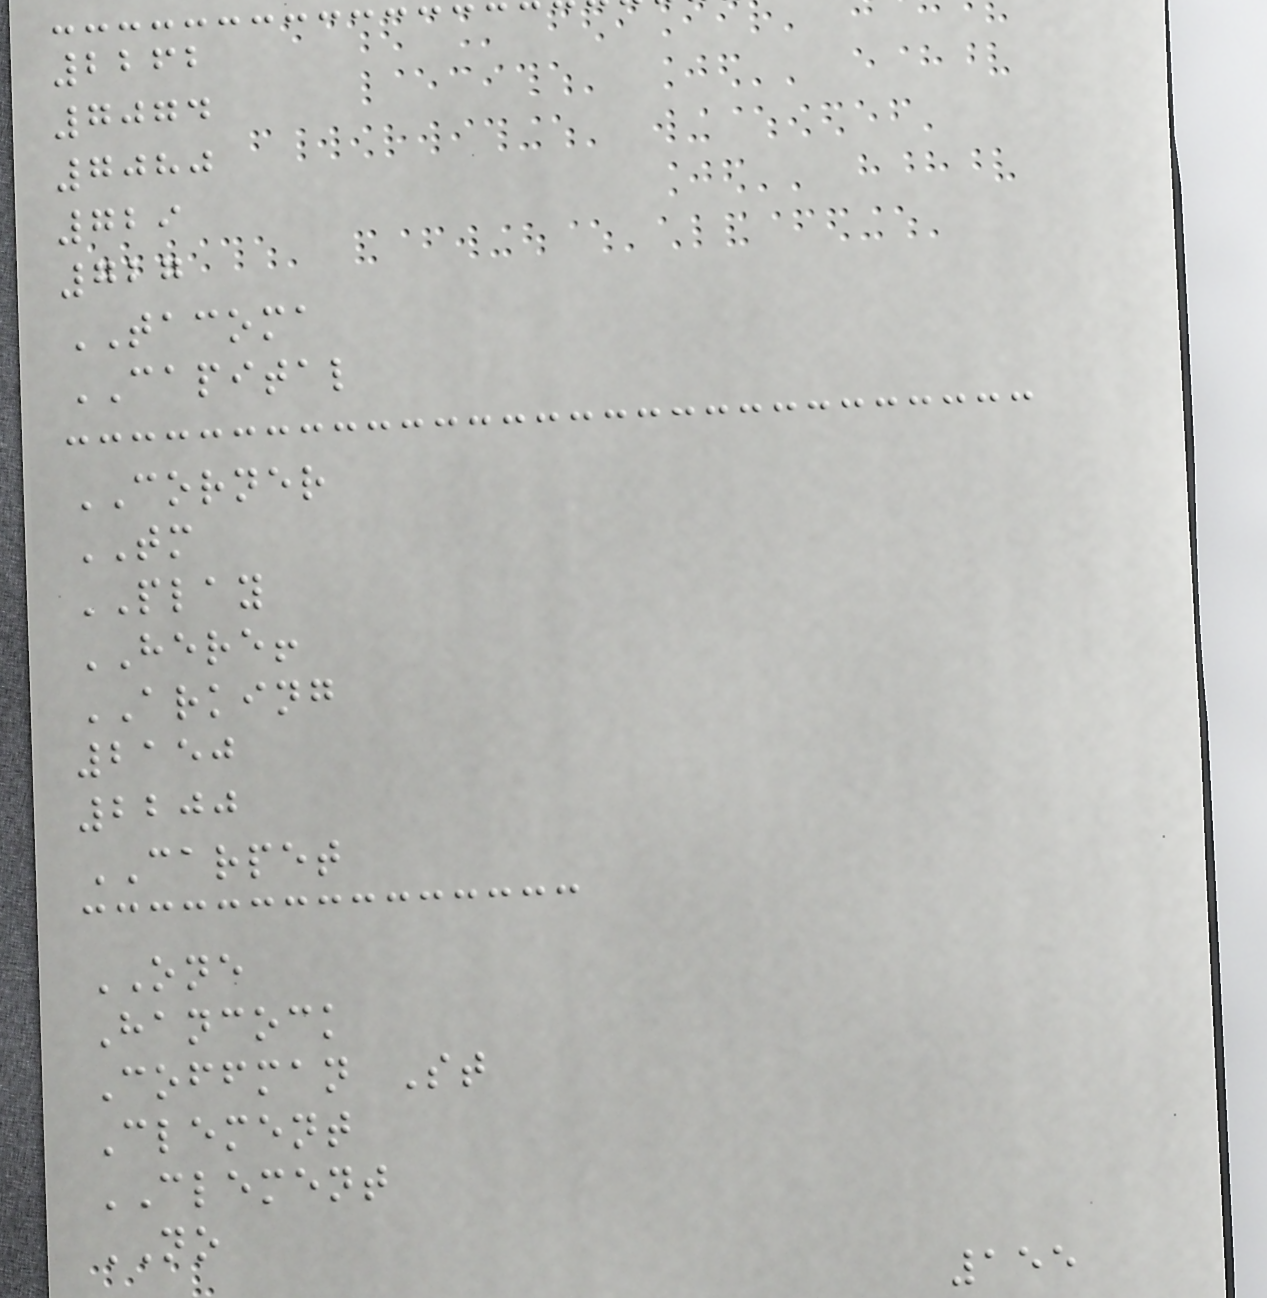2262
7074
7080
729
727
TACOMA
CAPITAL
CORNER
TM
PLAY
HERE!
ARKING
2150
2200
CARPET
ONE
Hancock
Coffman St
Clement
CLEMENT
NO
155
